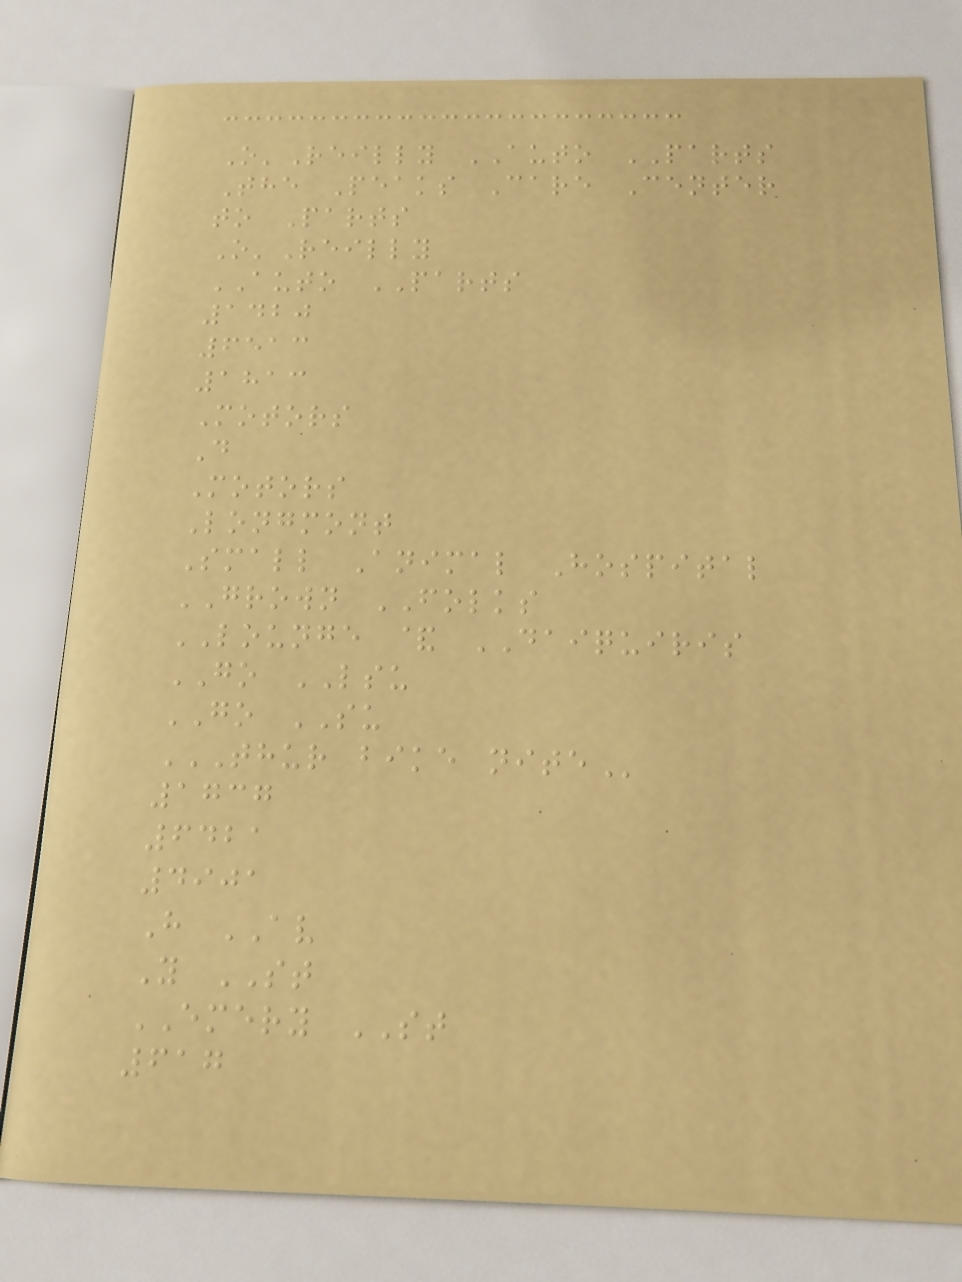O'Reilly AUTO PARTS
The Peaks Care Center
to Parts
O'Reilly
AUTO PARTS
1420
6513
1813
Motors
D
Motors
Longmont
Small Animal Hospital
GROWN FOLKS
LOUNGE & DAIQUIRIS
GO LSU
GO SU
THUR BIKE NITE
1737
6421
4901
H AV
Y ST
EMERY ST
617
